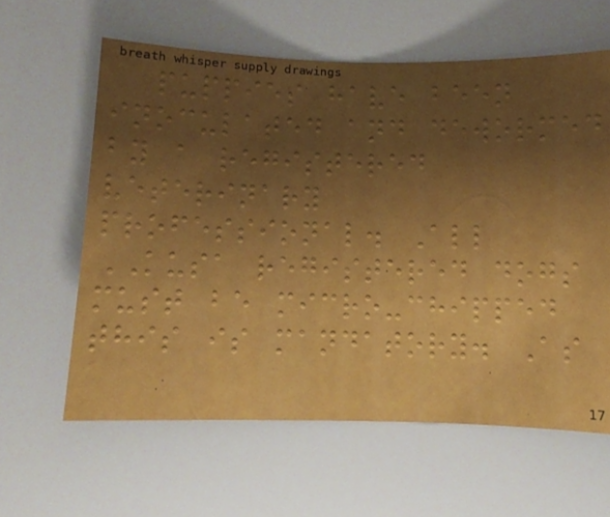puppies have been
inoculated and dewormed
by a registered
veterinary
professional. All
KUSA registered dogs
must be micro-chipped
this is mandatory. As
